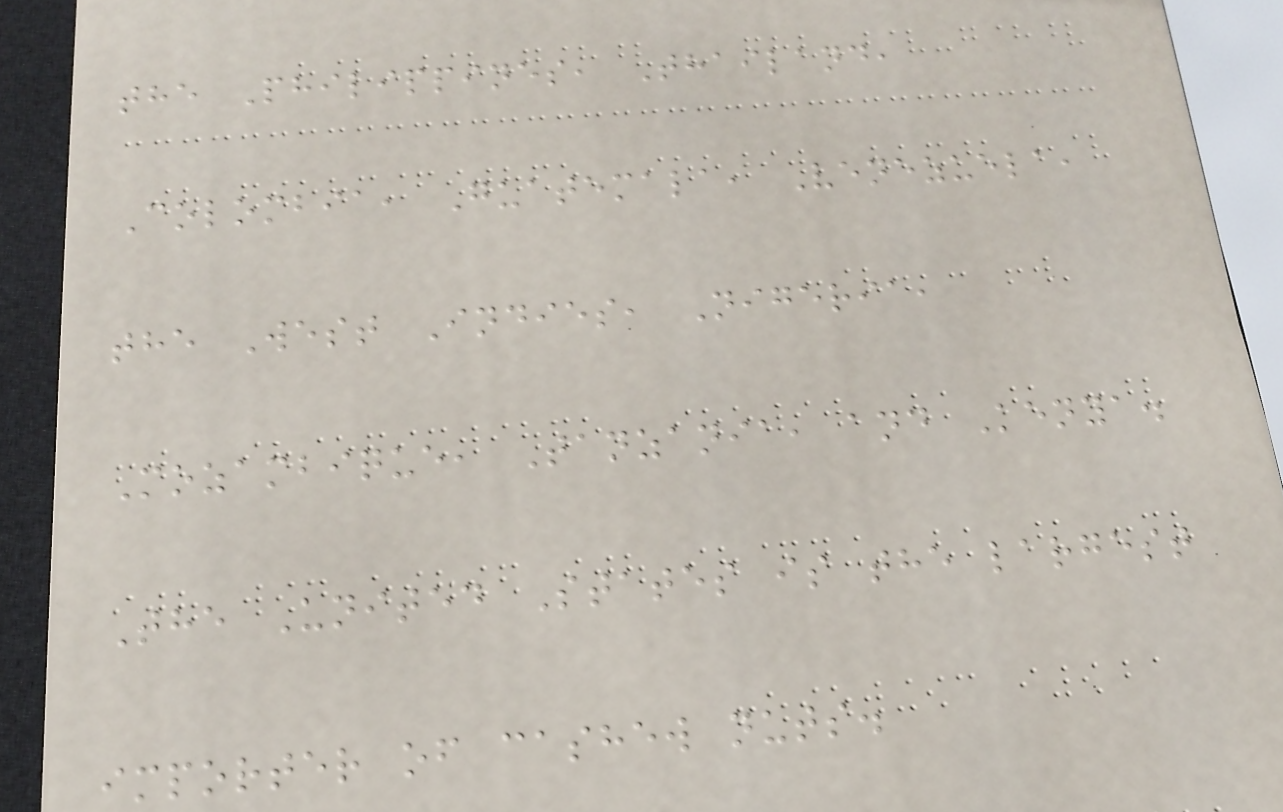the Philippines, Thailand,
Colombia, Guatemala, Venezuela,
the West Indies, Nigeria,
Mozambique, Tanzania, and Kenya.
The United States is the largest
importer of cashew nuts.
